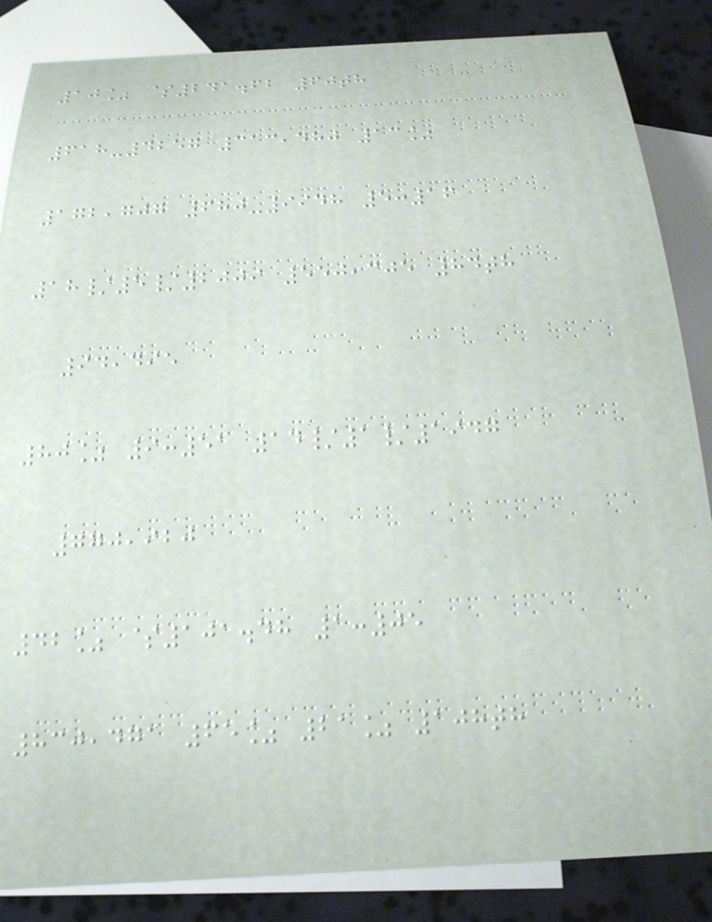10% $241.62 60th
618-4257 313,480 13%
172,707 680-9948 5:16
18/5/2009 550,305 84th
94,495
80% 9:51 14/1/1947
770,920
42% $101.48 1:05
830,471 65% 21% 108th
